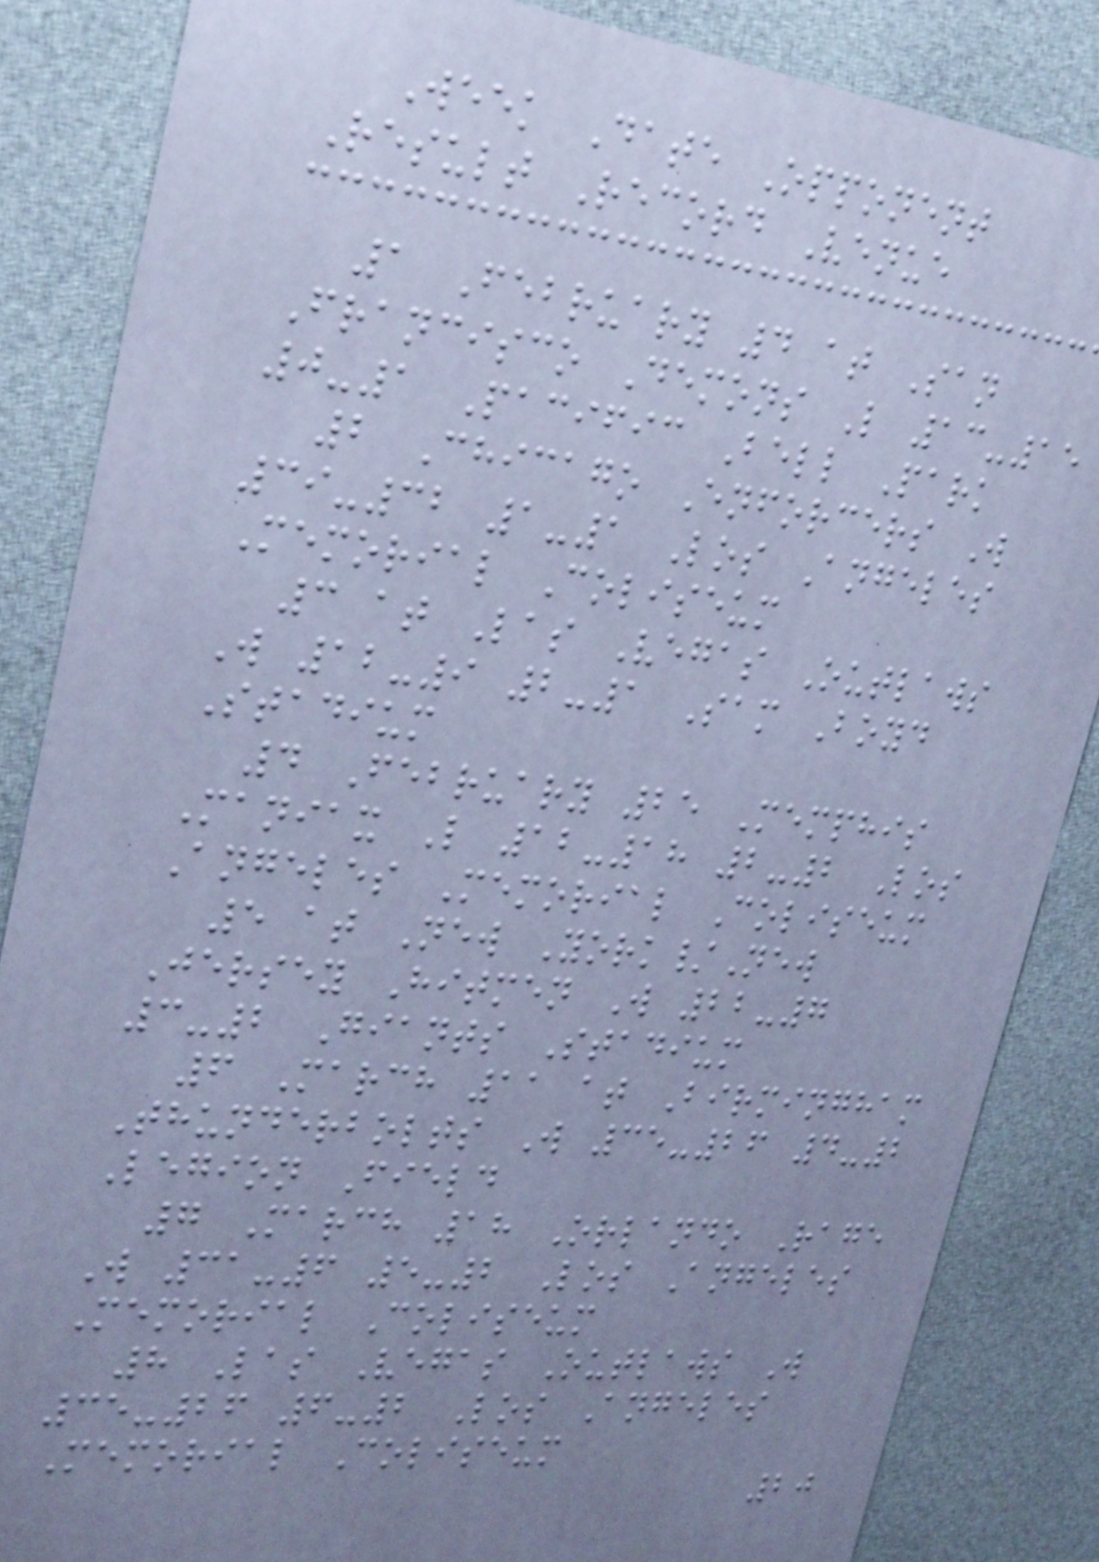Week Date Opponent
Result Record Venue
1 February 4 at San
Francisco Demons L 13-15
0-1 Pacific Bell Park
2 Chicago Enforcers W
39-32 1-1 Los Angeles
Memorial Coliseum
3 at Las Vegas Outlaws
W 12-9 2-1 Sam Boyd
Stadium
4 February 25 Memphis
Maniax L 12-18 2-2 Los
Angeles Memorial Coliseum
5 at New York/New
Jersey Hitmen W 22-7
3-2 Giants Stadium
6 March 11 at Birmingham
Thunderbolts W 35-26 4-2
Legion Field
7 March 18 Orlando Rage
W 31-6 5-2 Los Angeles
Memorial Coliseum
8 Las Vegas Outlaws W
35-26 6-2 Los Angeles
Memorial Coliseum
20
